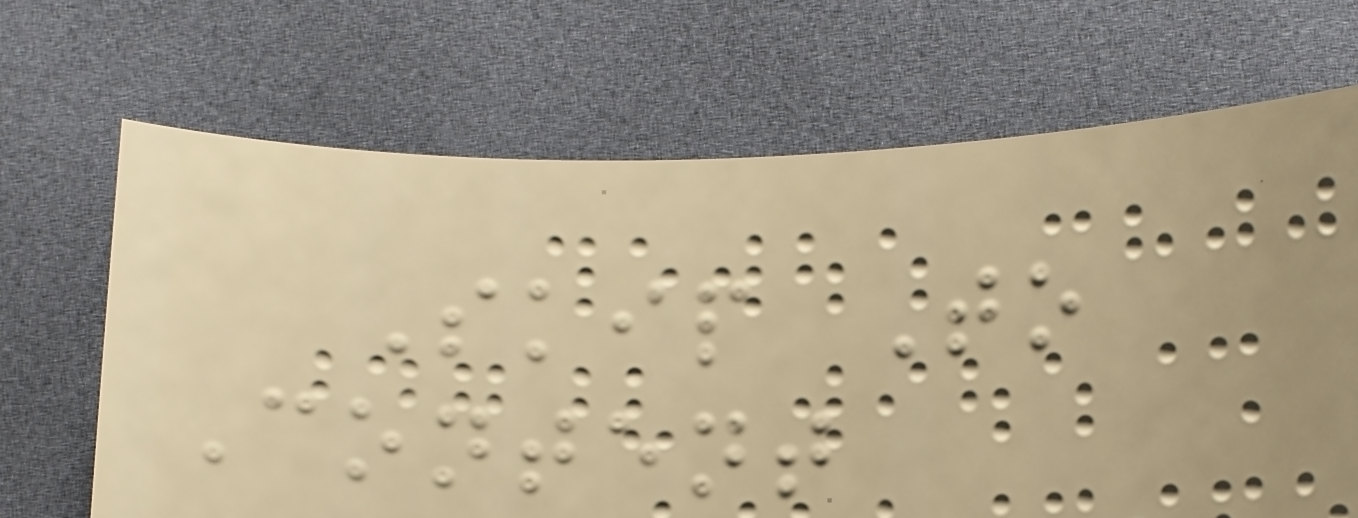Skip To
Content
